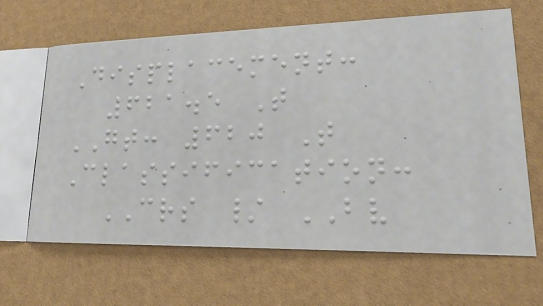Displacement:
621.5 T
GT: 620 T
Classification:
CRS / BV
